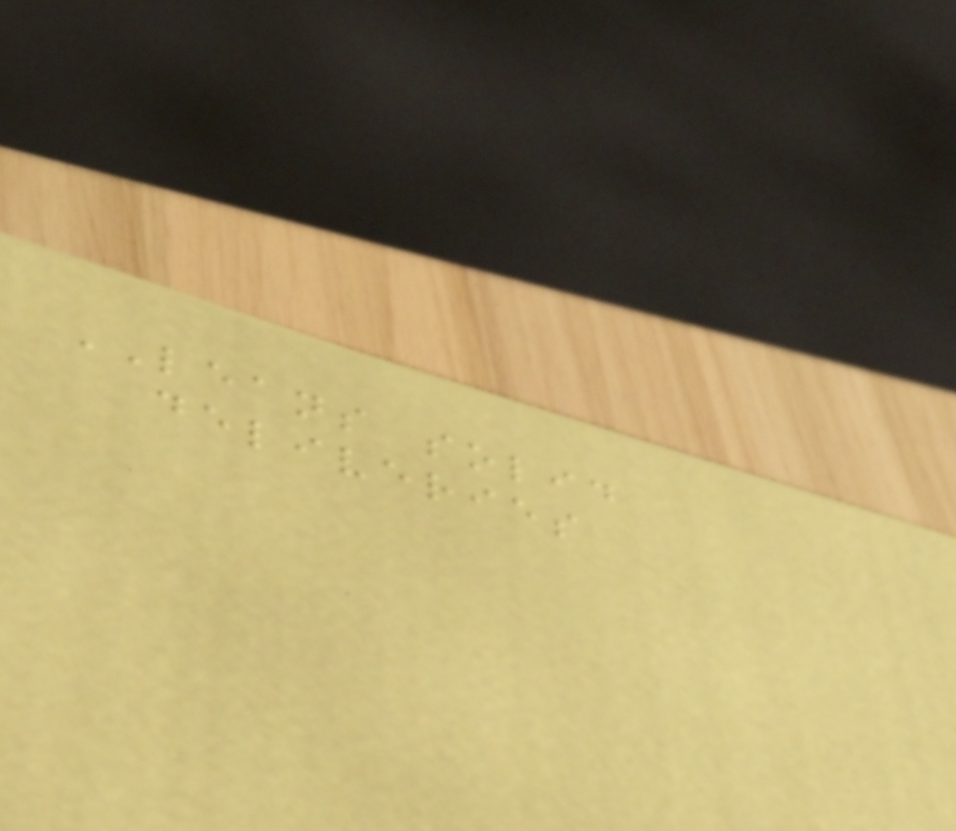LEANS solid
deliveries
